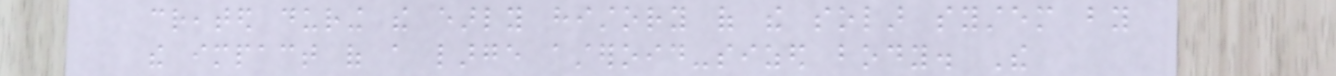created during the early history of the solar system by
the impact of a large asteroid-sized body. The
